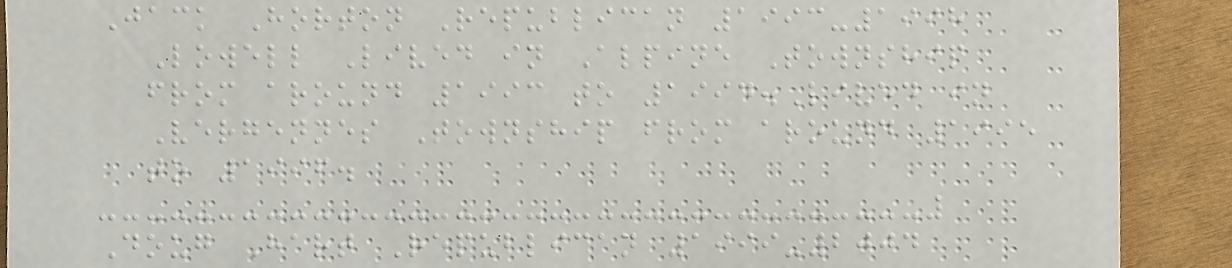Jack Horton Republican 1993-1998
Lowell Lived in Alpine Township
from around 1993 to 1994.Lived in
Vergennes Township from around 1995
to 1996.
Doug Hart Republican 1999-2004
